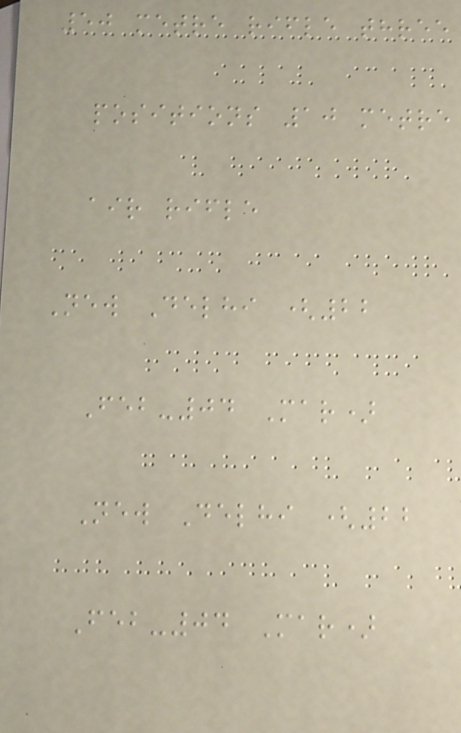50 metre rifle three
positions 10 metre
air rifle
New Delhi (22
Feb-04 Mar)
New Delhi (22
Feb-04 Mar)
